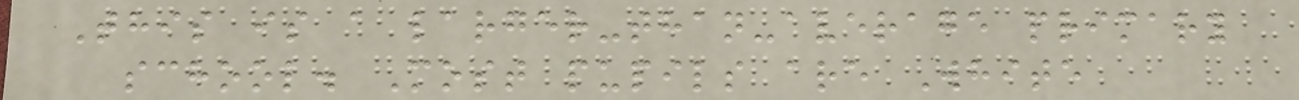This is a larger-than-average primary
school. Most pupils are White
